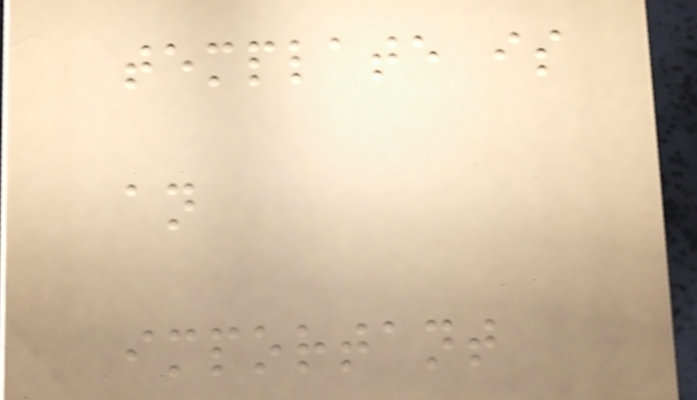template is
an
important
